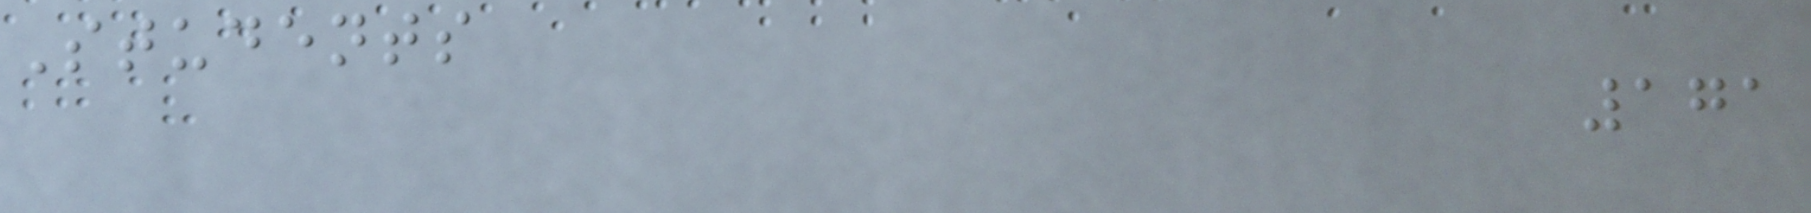Students
171
